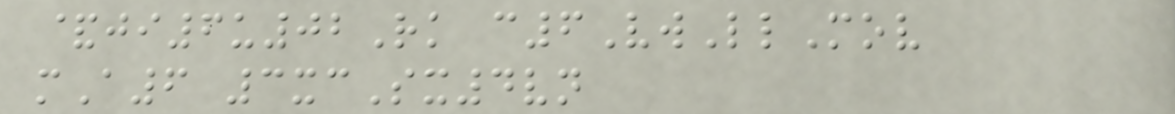&ji6u02Rk c6VwLlMov
mA6 3xcSx4vn
